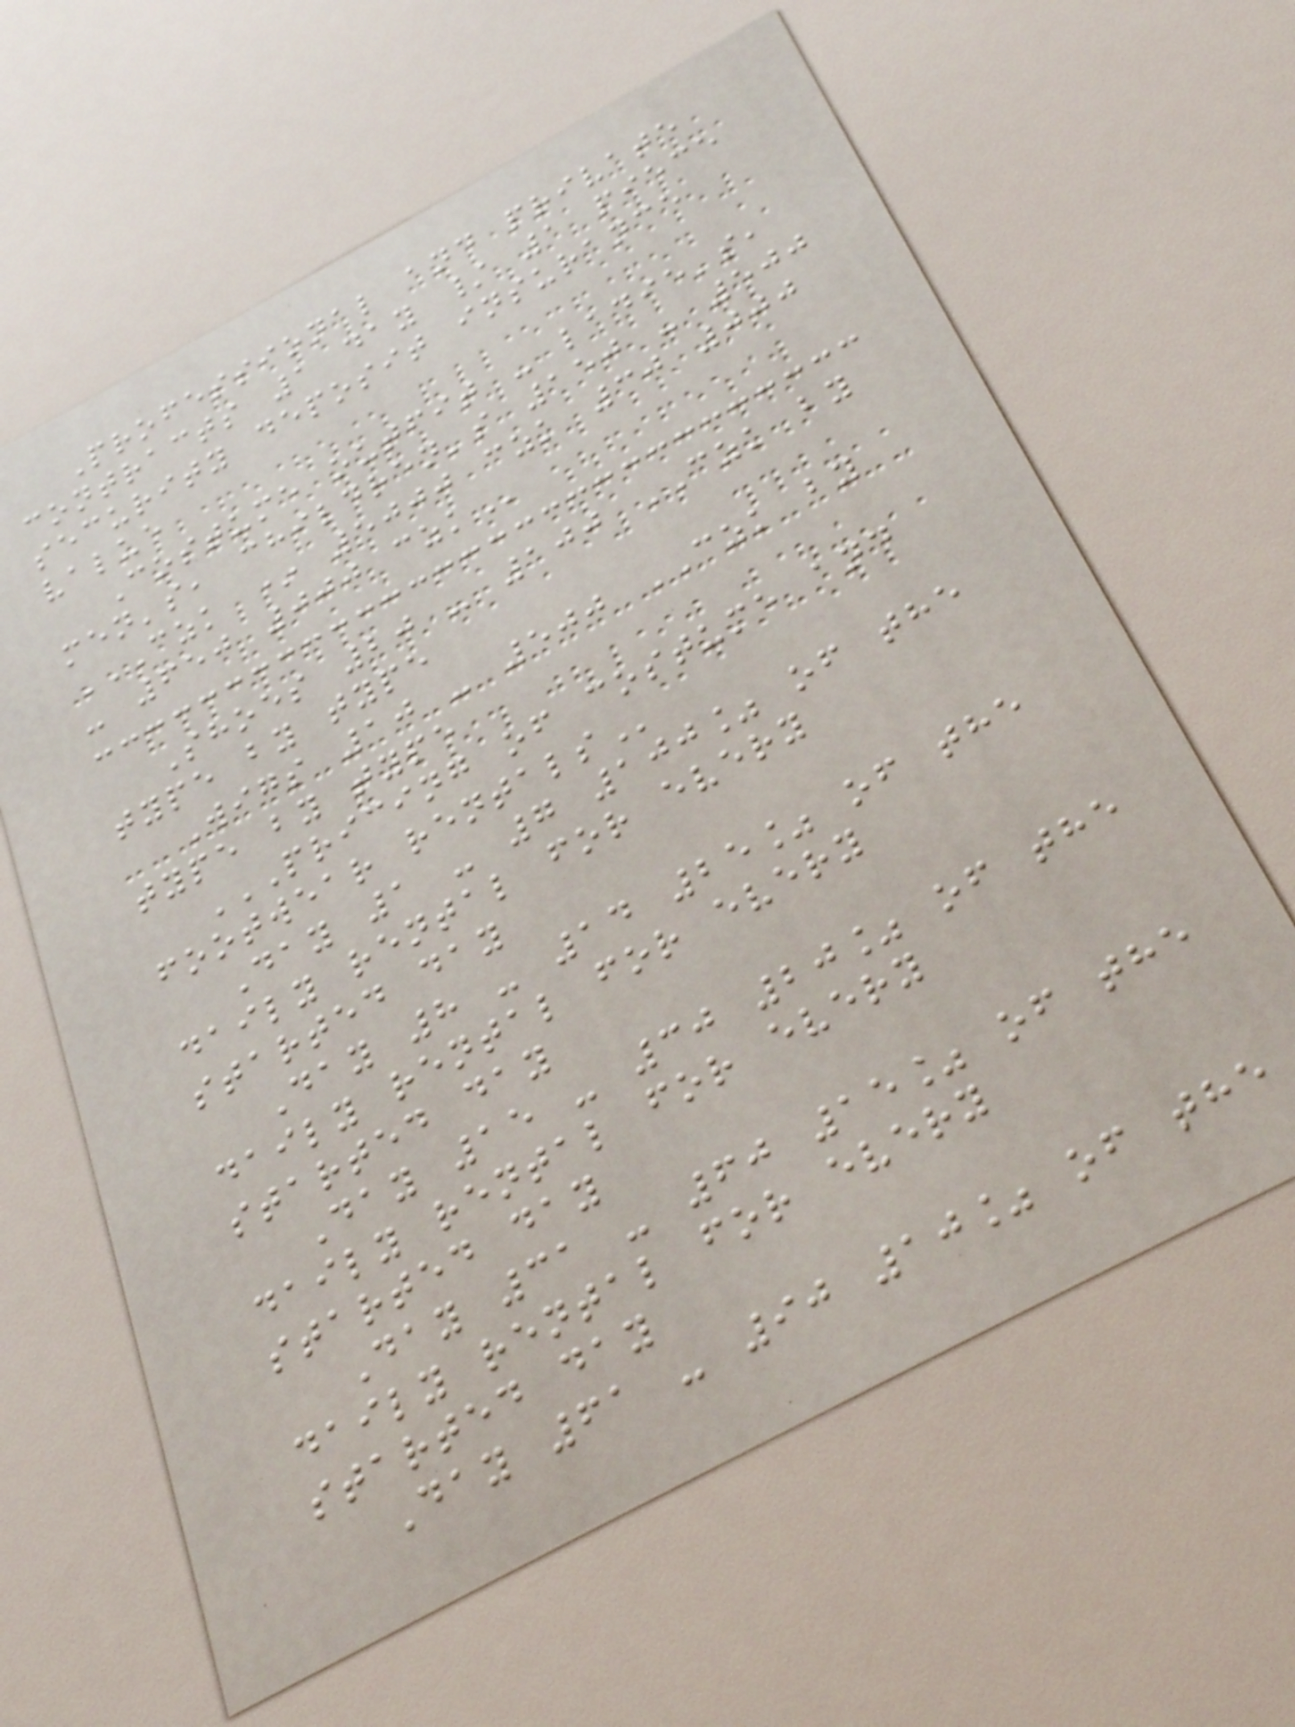Professional and private
contracts 1 day / 1 piece
security deposit insurance
value
Costume outfit - ladie's,
men's, children's 150 - 500
CZK * 5000 CZK 30 000
- 650 000 CZK
Shoes 20 - 100 CZK by
type by type
Wigs 10 - 500 CZK by
type by type
PRICING OF COSTUME AND
FOOTWEAR RENTALS
Day 1 - 7 100% of the
daily rental for every
started day
Day 8 - 14 25% of the
daily rental for every
started day
Day 15 - 30 20% of the
daily rental for every
started day
Day 31 - 60 15% of the
daily rental for every
started day
Day 61 - 90 10% of the
